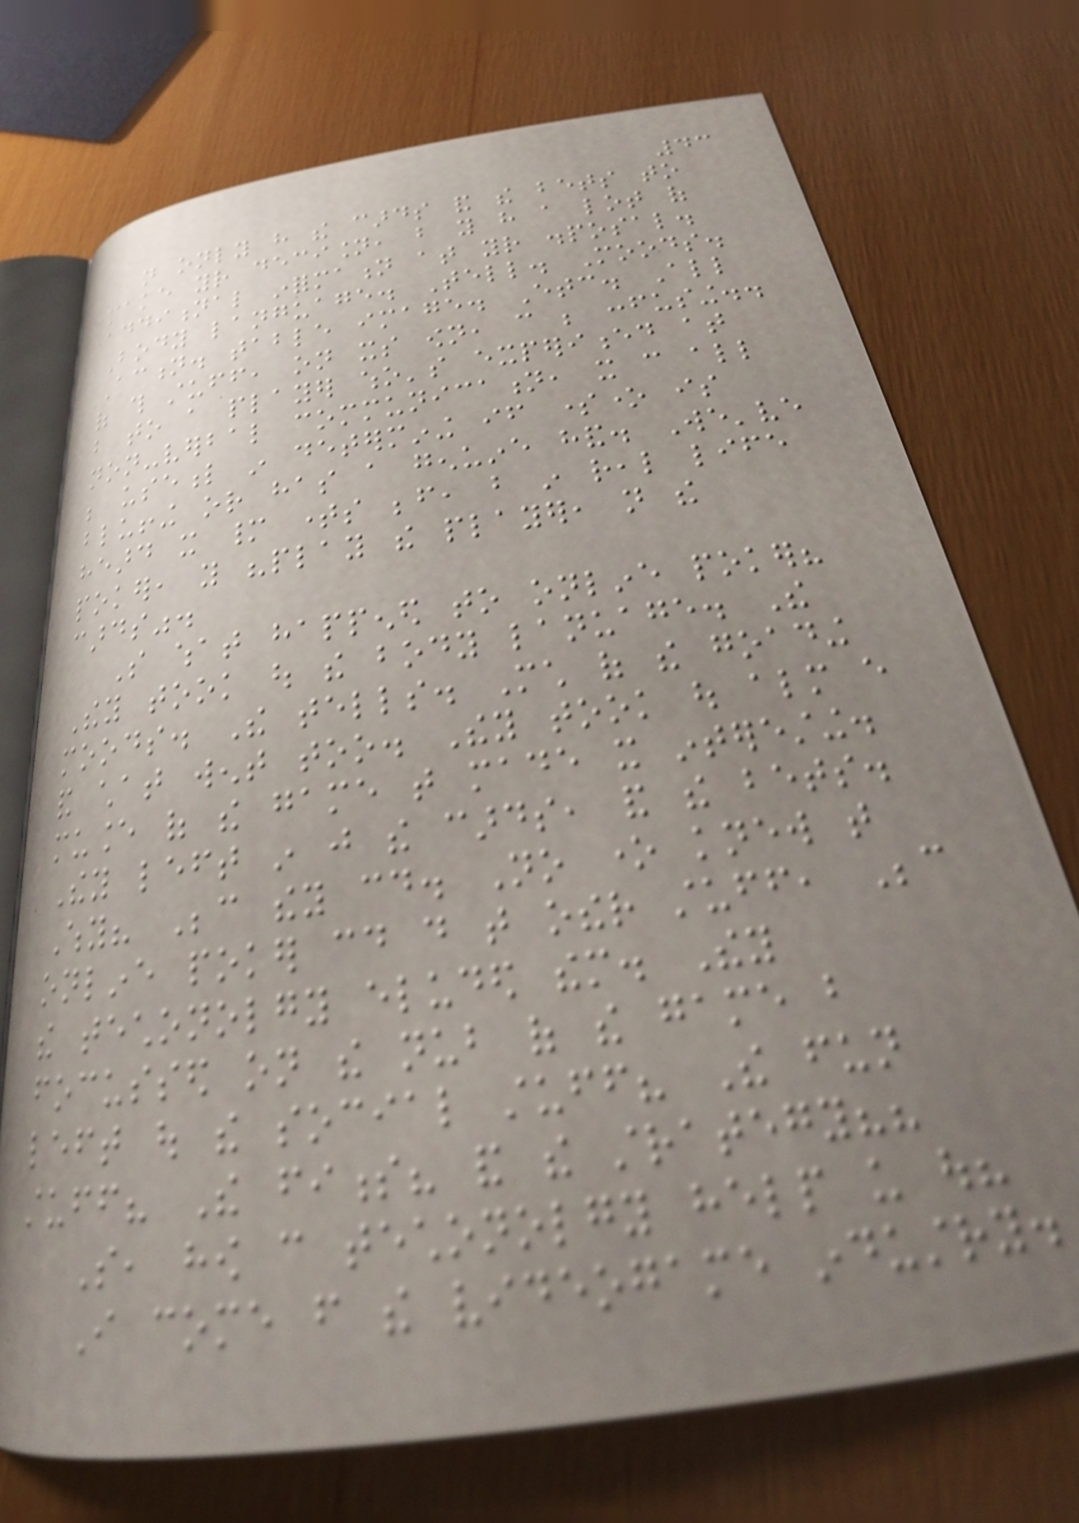43
not only have the cards and the bets to
make your decision, but you have a lot of
additional information at your disposal.
Body language. Tell. Moods.
Action. table image. Etc. All
of this stuff, on its own, can be confusing..
but to a player who's experienced at
non-verbal communication, it can all
be useful in determining if someone is
bluffing or has a genuine hand. We've
heard it many times before, but in real life
poker, you "play the player, not the
cards".
So what happened to online poker?
They took out the body lanuage. The
moods. The tells. Much of the goading
and chat went too. They took out almost every
muance of the game that made it interesting.
They left in just the cards, and the bets.
Why? Because they could. No one knew that
online poker could do that other stuff, Because
the techonolgy eluded them. They
focussed on the nub of the game but
left out the social stuff? The fun
stuff? The finess? and the strategy??
So, how can techonolgy help us out?
I come from the videogame industry.
